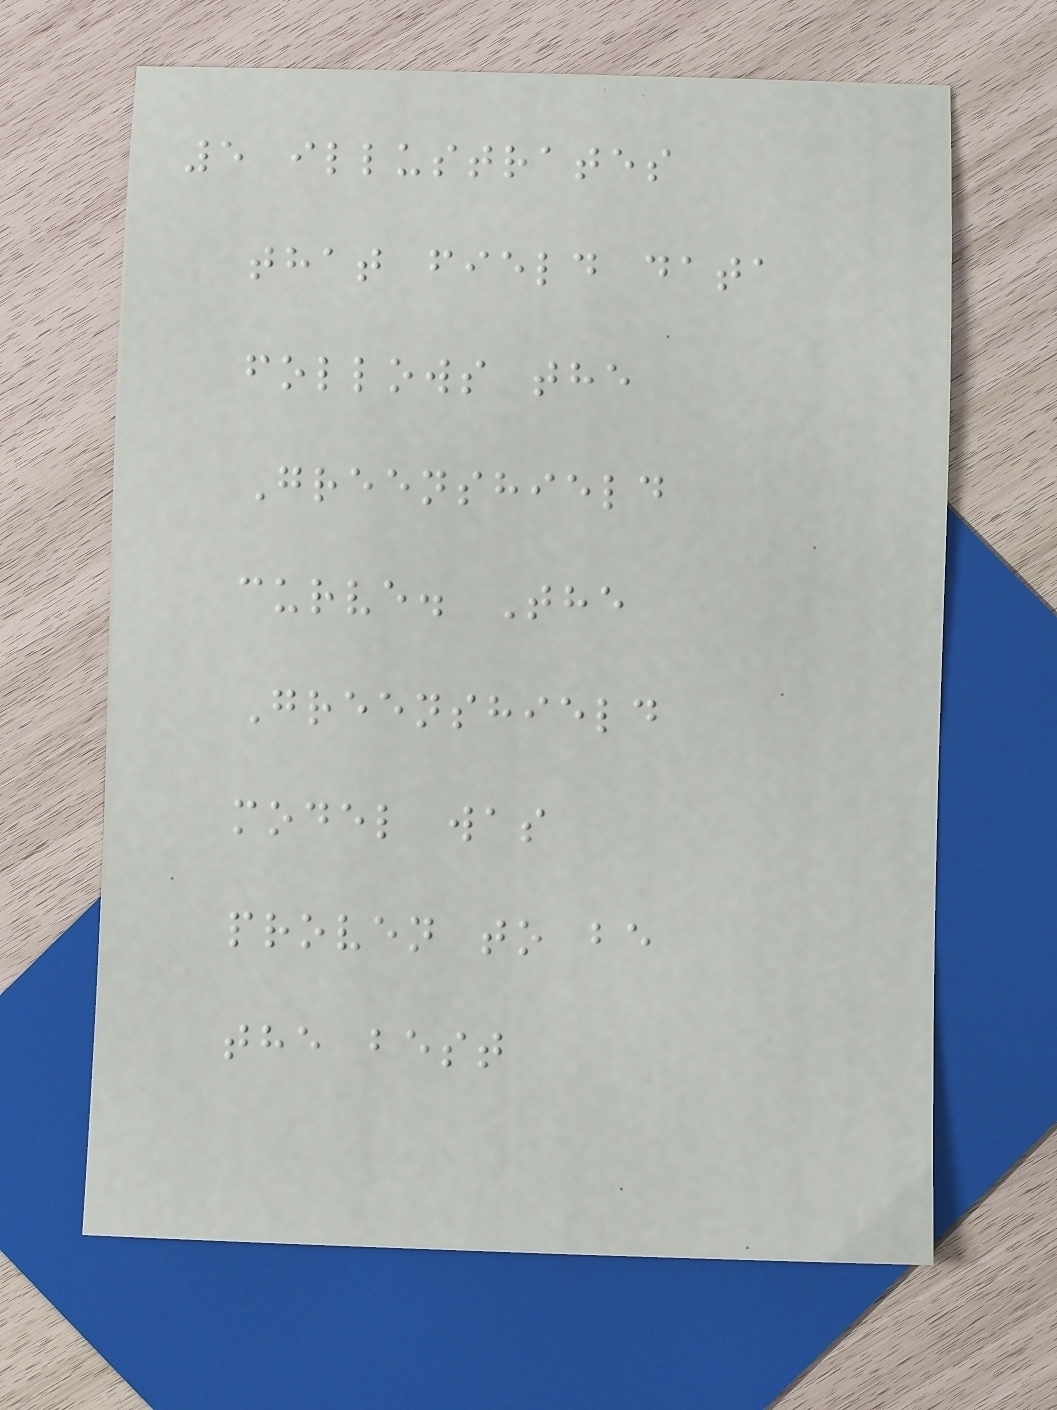5 illustrates
that field data
follows the
Greenshield
curve. The
Greenshield
model was
proven to be
the best
